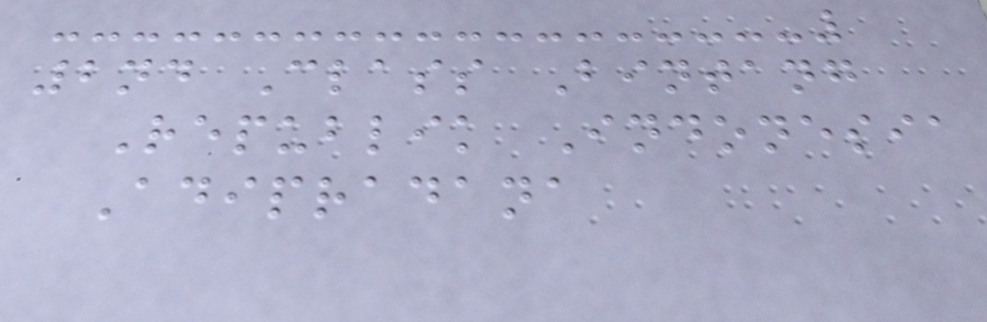2nd Class Bintang
Republik Indonesia
Adipradana
